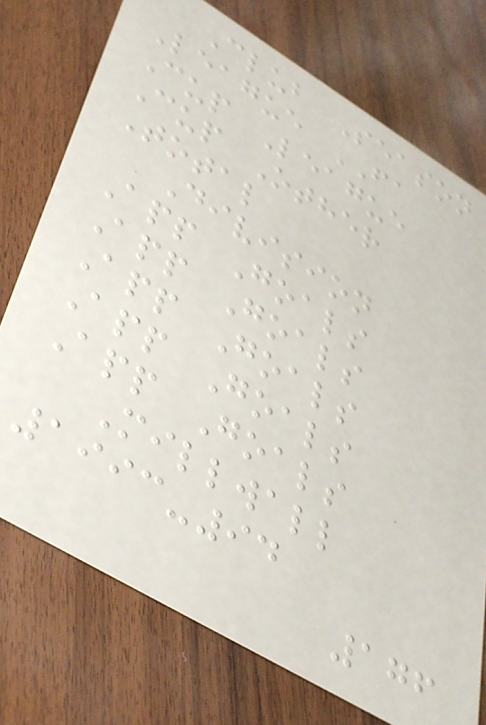Club Season
League FA
Cup League
Cup Other
Total
Division
App Goals
App Goals
App Goals
App Goals
App Goals
Millwall
1993-94
176
